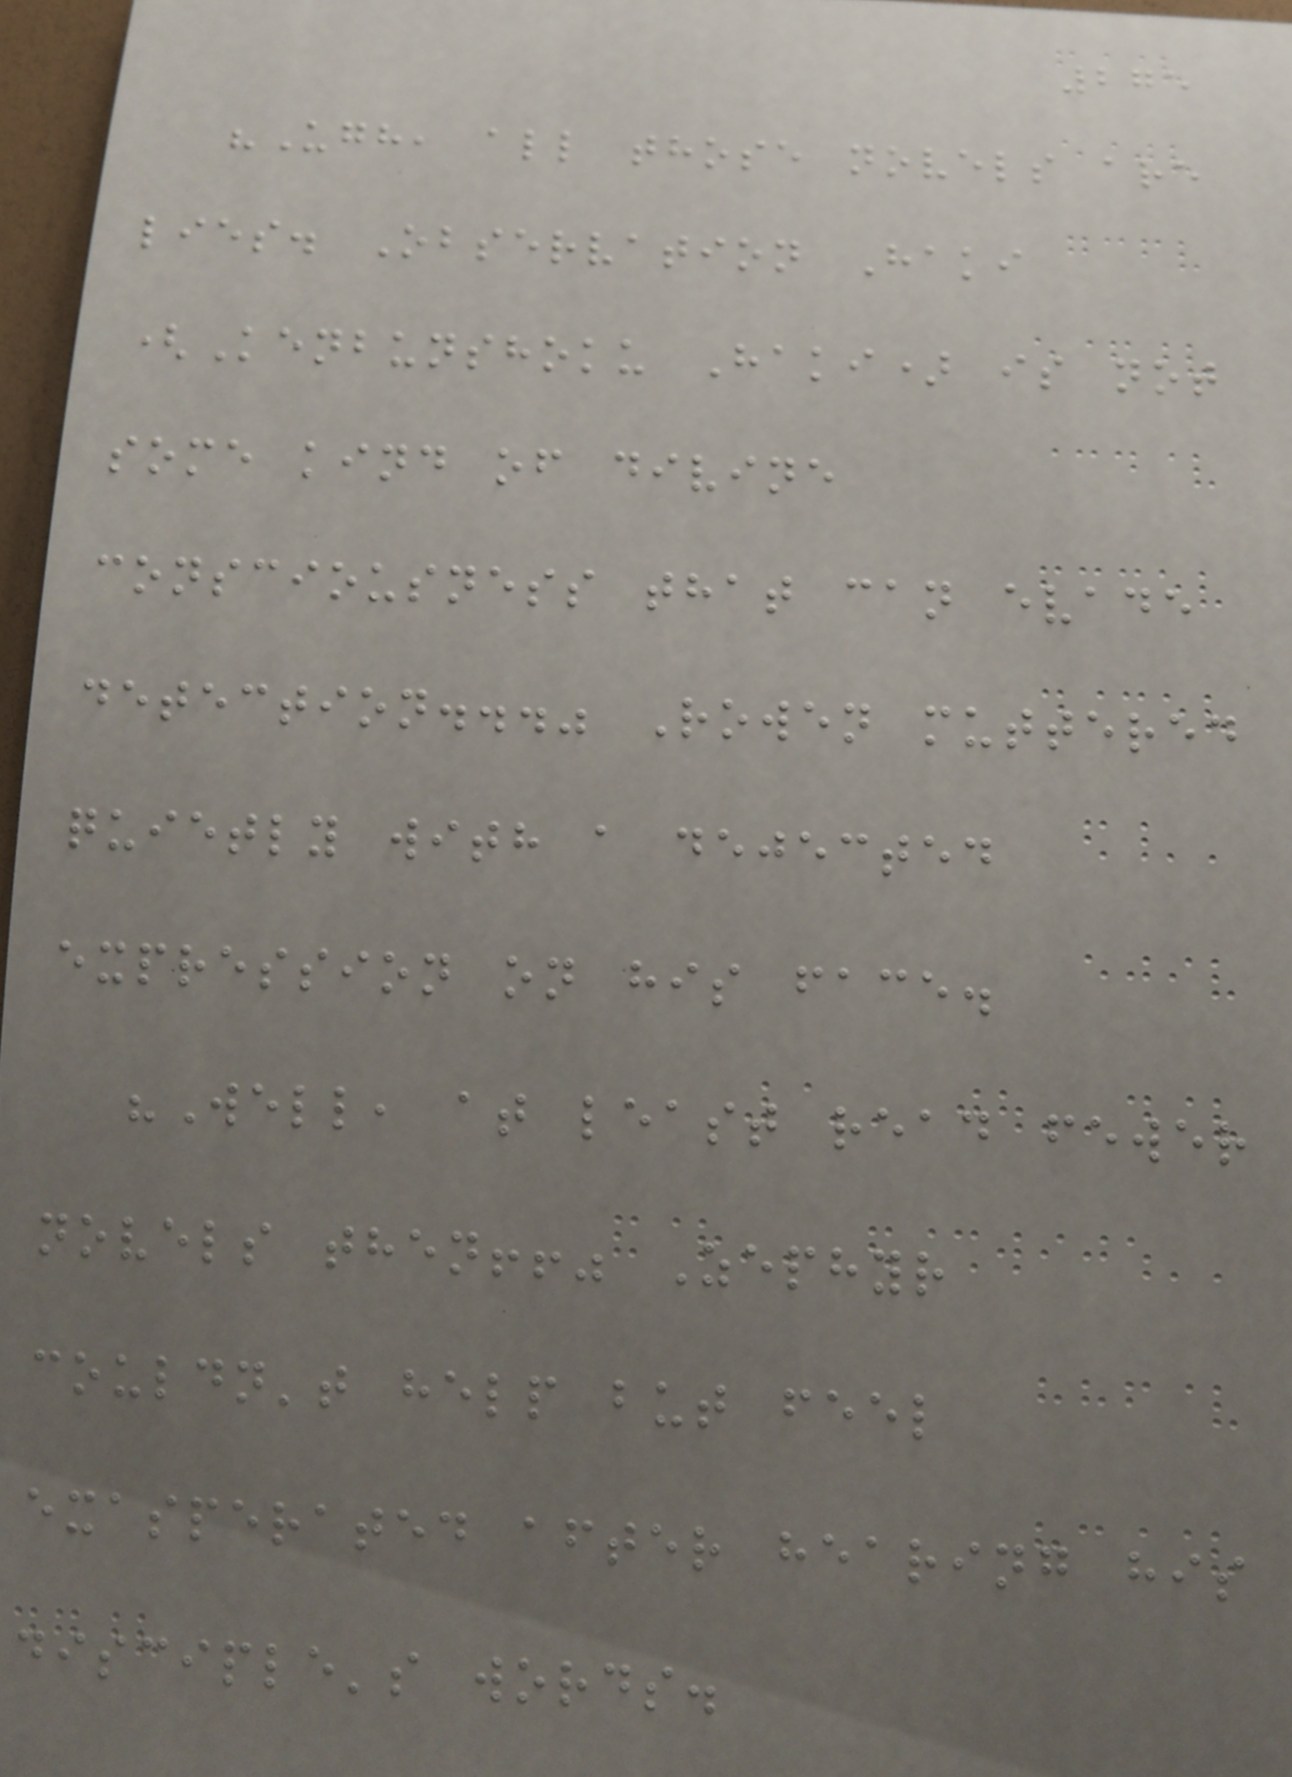275
"Ugh, all those novels are
lies. Observation Haki
(Kenbunshoku Haki) is not
some kind of divine
consciousness that can evade
detection..." Rowen muttered
quietly with a dejected
expression on his face.
"Well, at least read fewer
novels then!!" Zephyr
couldn't help but feel
exasperated after hearing his
disciple's words.
